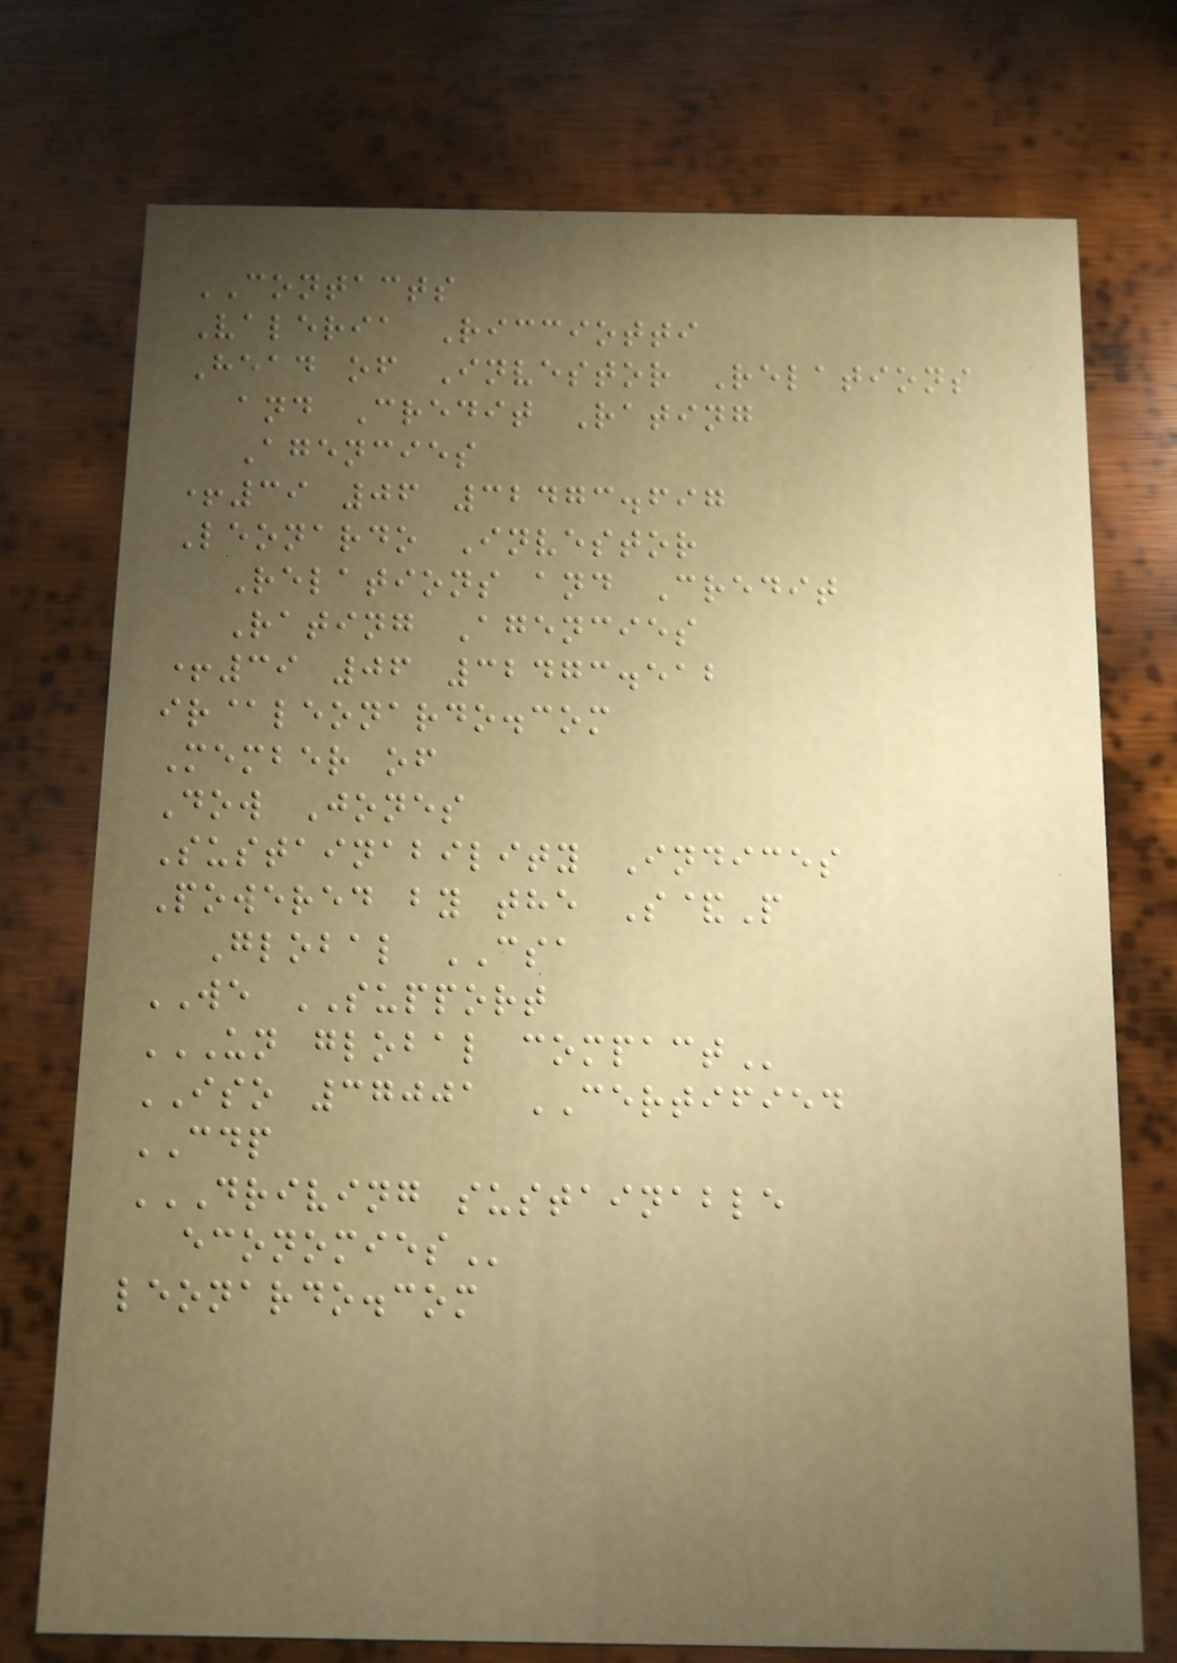CONTACTS
Valeria Ricciotti
Head of Investor Relations
and Credit Rating
Agencies
+39 06 32473.697
Leonardo Investor
Relations and Credit
Rating Agencies
+39 06 32473.512
ir@leonardo.com
Member of
Dow Jones
Sustainability Indices
Powered by the S&P
Global CSA
WE SUPPORT
UN GLOBAL COMPACT
ISO 37001 CERTIFIED
CDP
DRIVING SUSTAINABLE
ECONOMIES
leonardo.com
